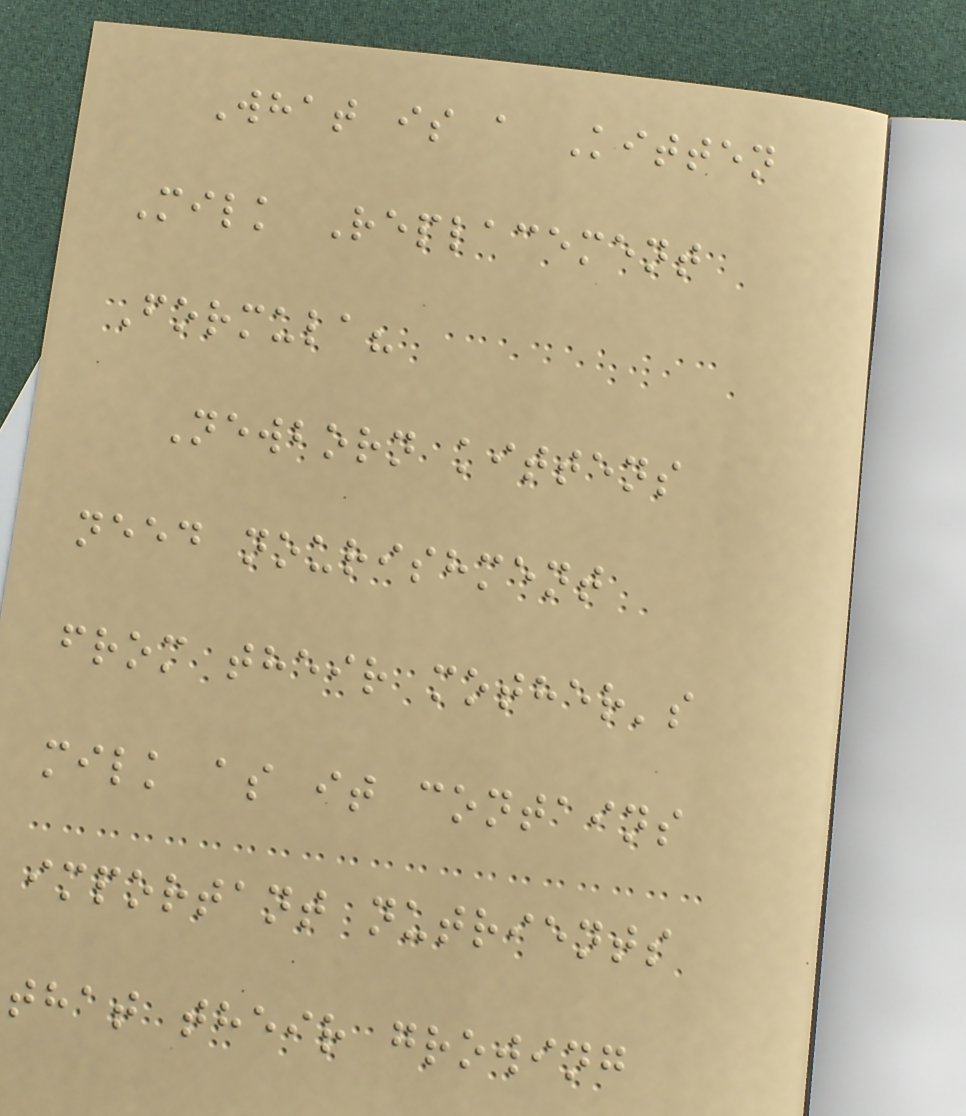What is a Kitten
Milk Replacement
Formula?
Newborn kittens
need nourishment
from their mother's
milk as it contains
important nutrients
that their growing
